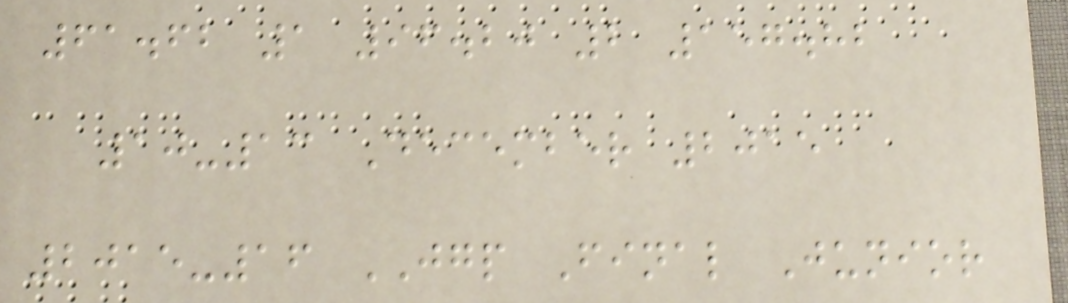61.62 1 96.20 2 157.82
10-13 December 2015
2015-16 JGP Final Junior
